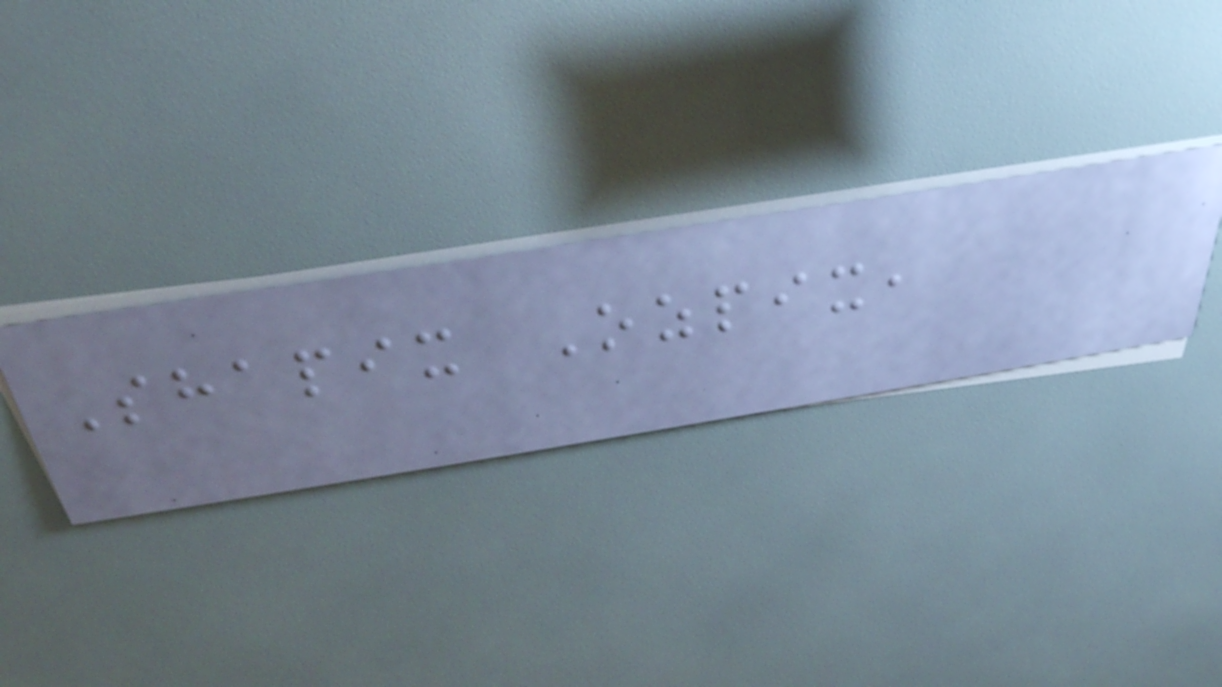Shapix Ozpix,
